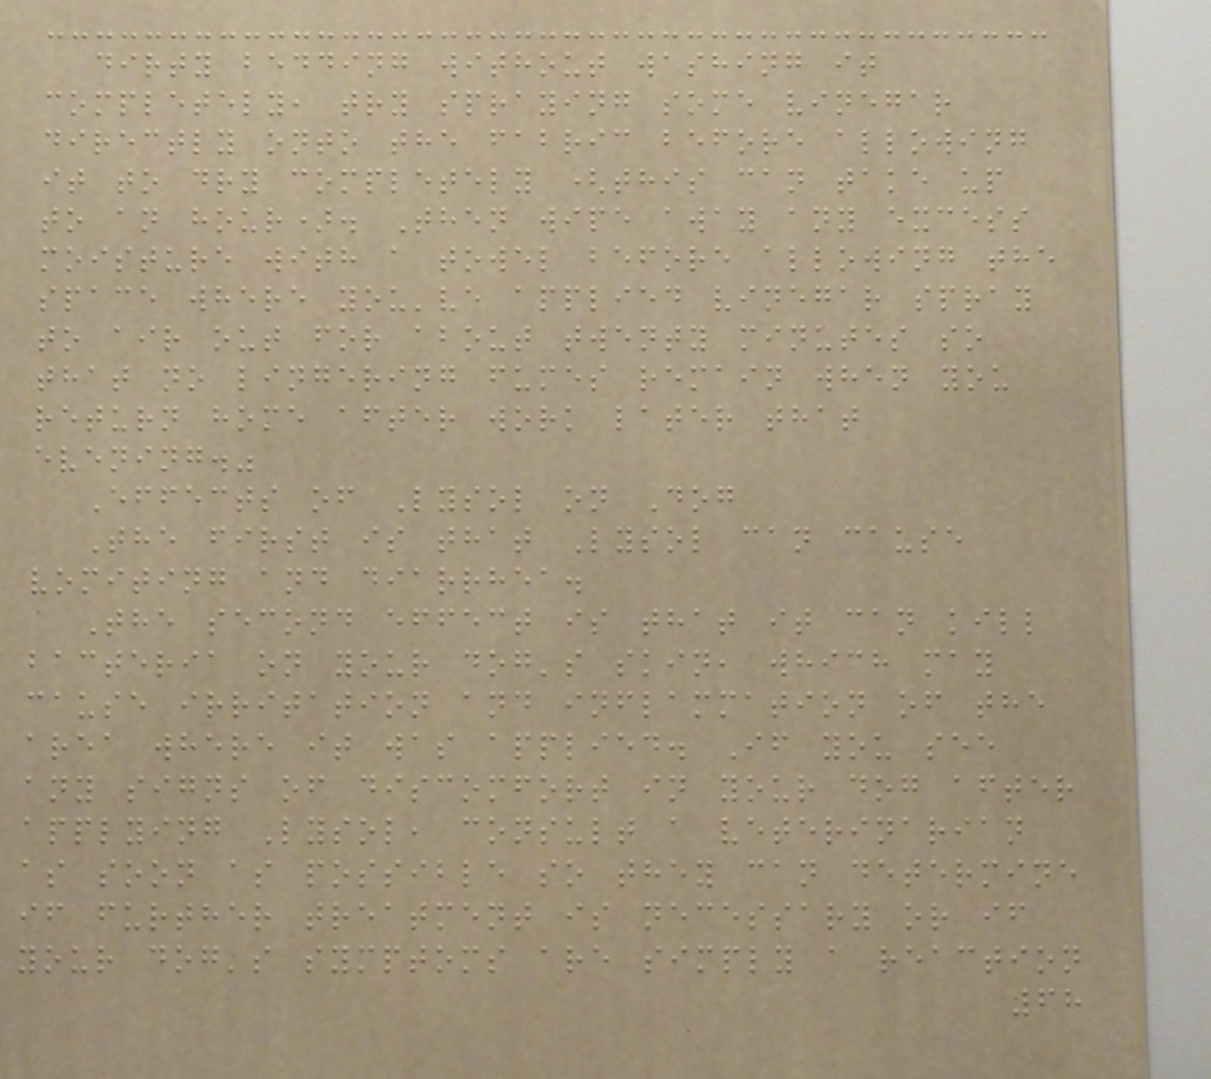dirty bedding without washing it
completely, try spraying some vinegar
directly onto the fabric before allowing
it to dry completely (this can take up
to an hour). Then wipe away any excess
moisture with a towel before allowing the
space where you've applied vinegar spray
to air out for about twenty minutes so
that no lingering fumes remain when you
return home after work later that
evening."
Effects of Lysol on Dog
The first is that Lysol can cause
vomiting and diarrhea.
The second effect is that it can kill
bacteria on your dog's skin, which may
cause irritation and inflammation of the
area where it was applied. If you see
any signs of discomfort in your dog after
applying Lysol, consult a veterinarian
as soon as possible so they can determine
if further treatment is necessary or if
your dog's symptoms are simply a reaction
68
